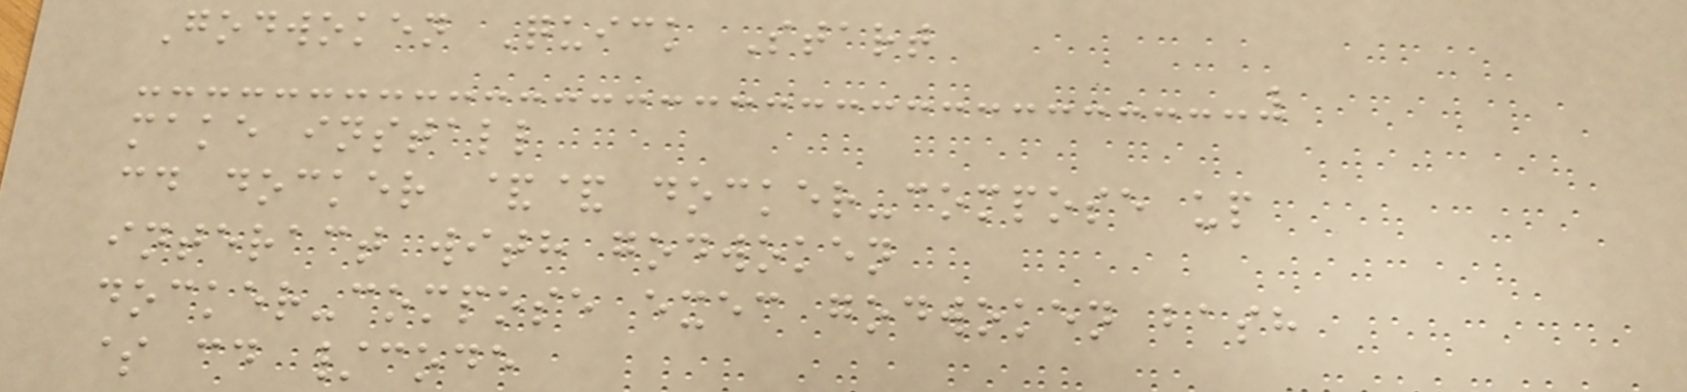Godwoken Quick Start
make install
cd docker && docker-compose up
interact with godwoken
docker-compose exec godwoken bash
$ cd /code
